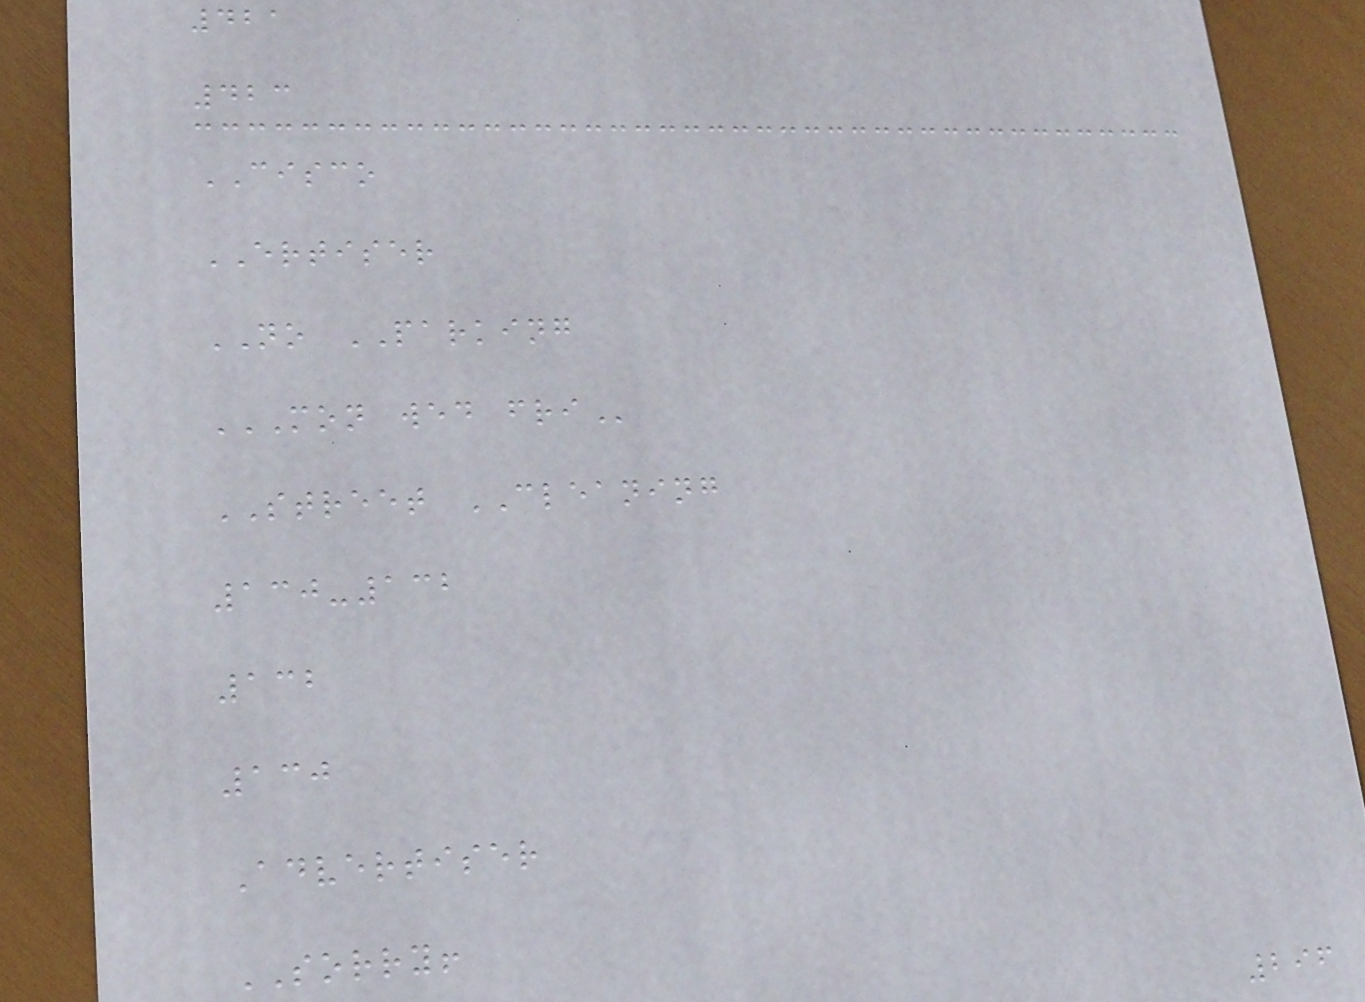421
423
CISCO
ERTISER
NO PARKING
MON WED FRI
STREET CLEANING
130-132
132
130
Advertiser
SORRY!
296
